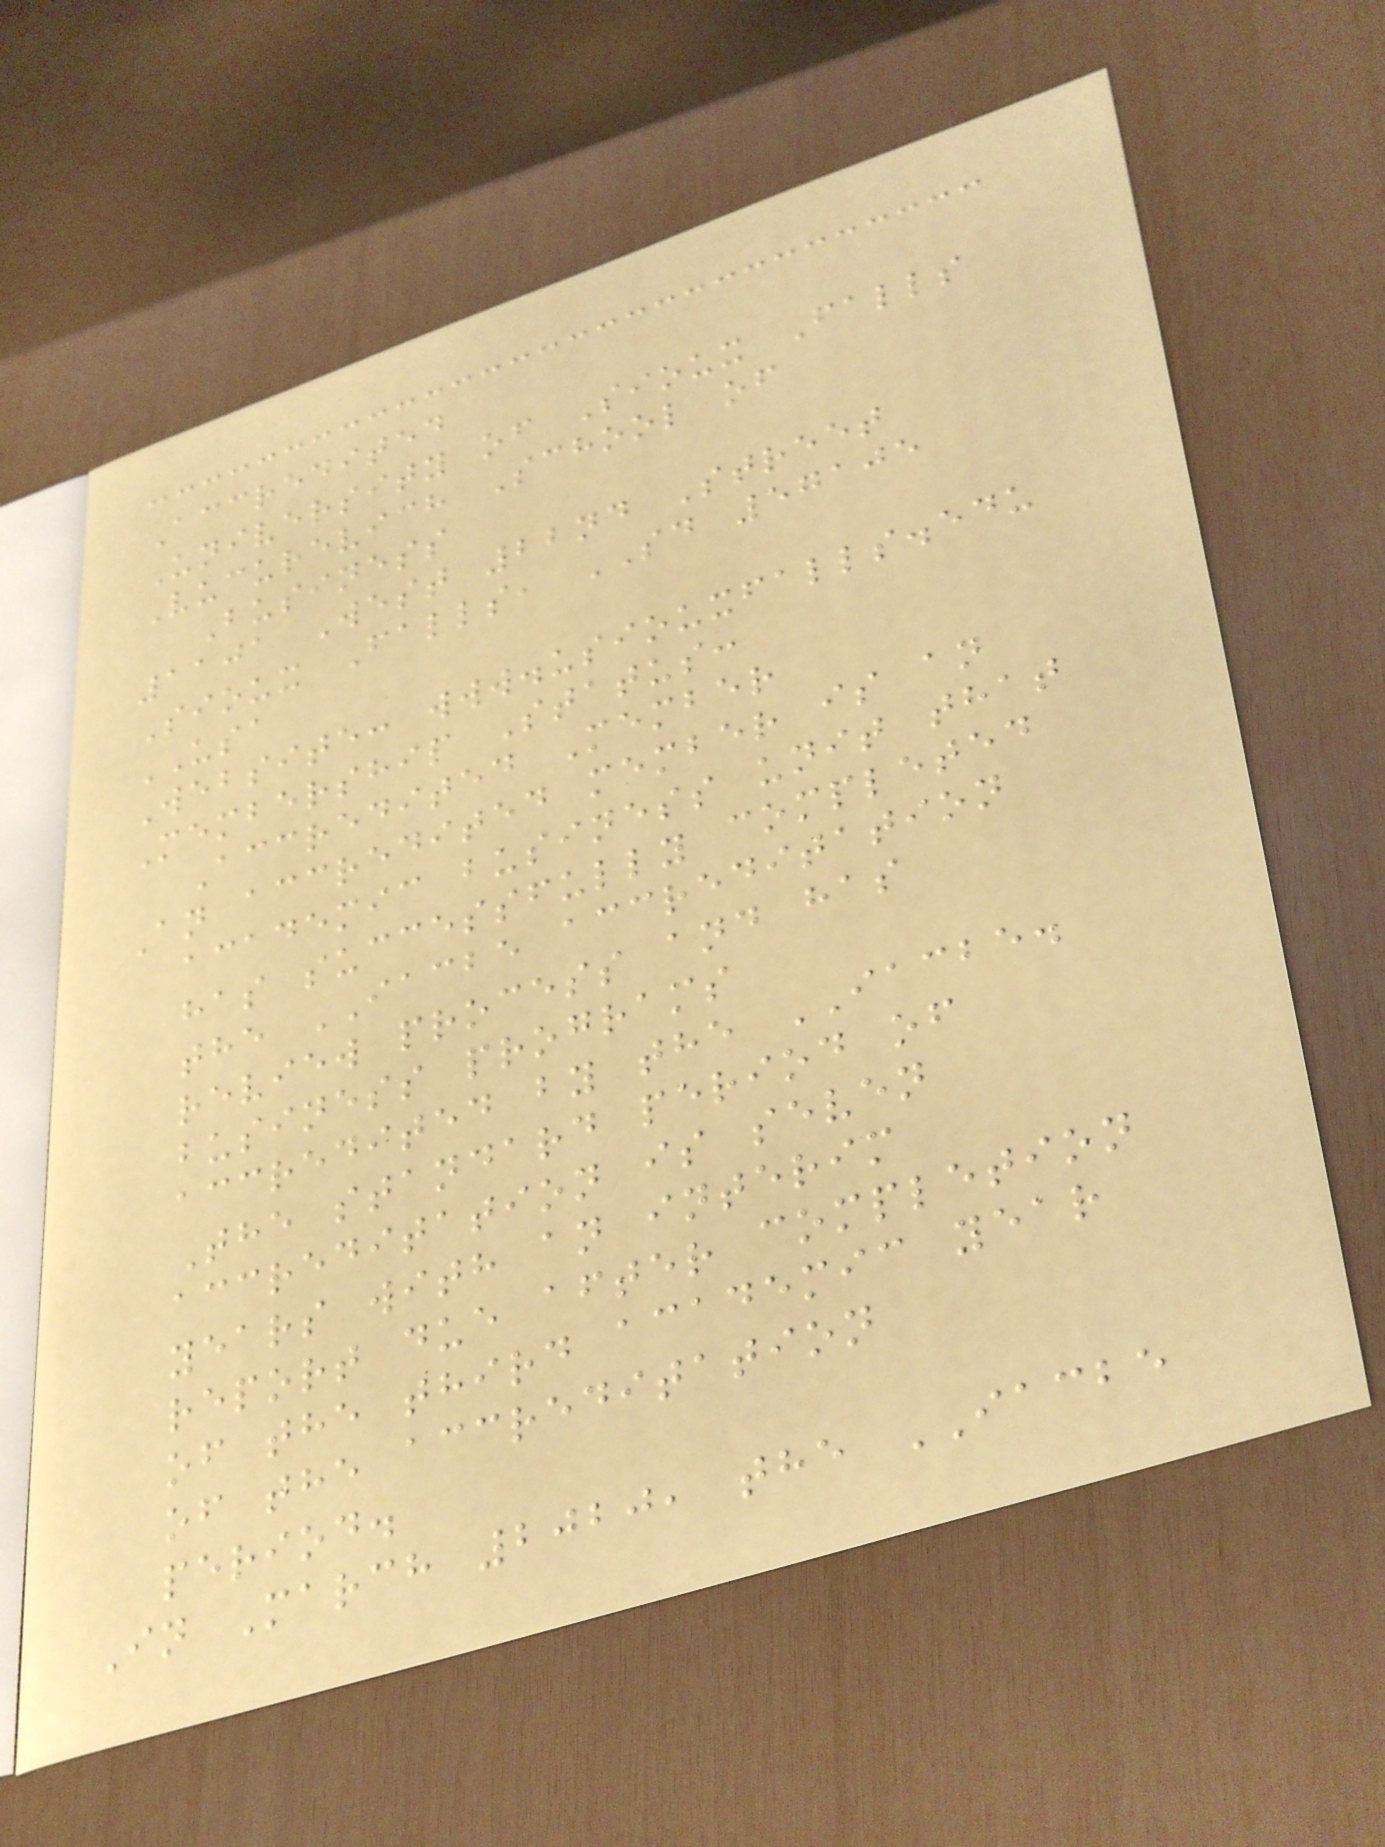Accredited
University of Sioux Falls
Vucurevich School of
Business
1101 West 22nd Street
Sioux Falls, SD 57105
USA
Website: www.usiouxfalls.edu
Membership Status:
Accredited Member
An accredited member is an
academic business unit that
has successfully completed
the IACBE accreditation
review process and has
business programs
accredited by the IACBE.
The standard period of
accreditation is seven
years with an interim
report due after completion
of the third academic year
of the accreditation
period.
In March 2020, the IACBE
